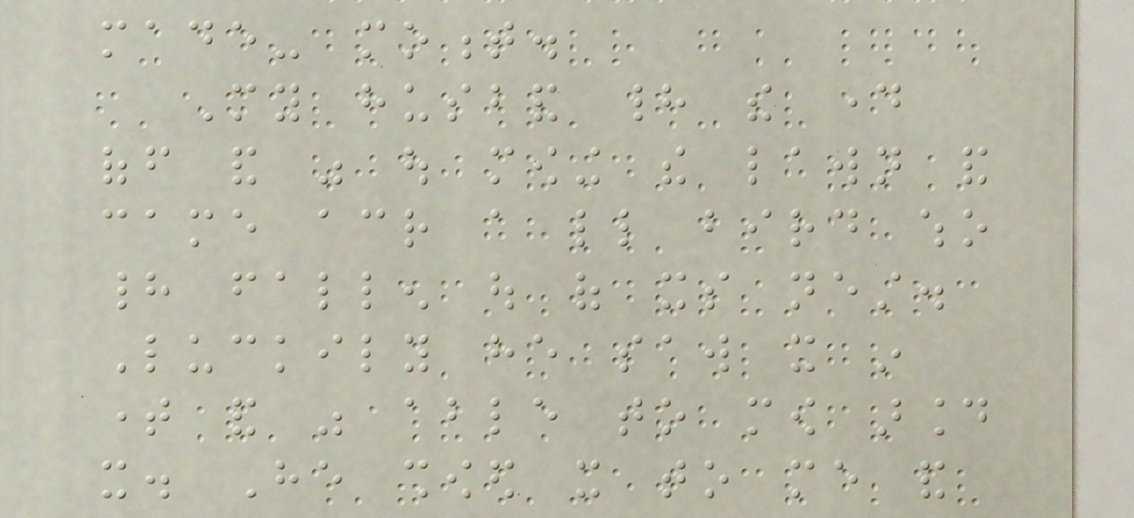made- moment.
My husband had the day
off and was out mowing the lawn and
came across a little bird who
had fallen out of its nest.
Luckily he saw it in
time and was able to mow around
it. He showed it to me and
